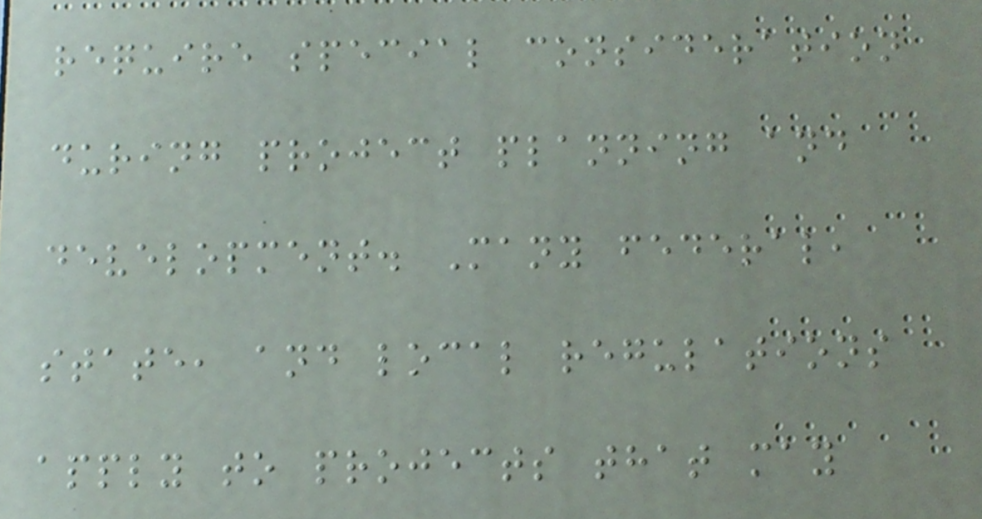require special consideration
during project planning and
development. Many federal,
state, and local regulations
apply to projects that may
